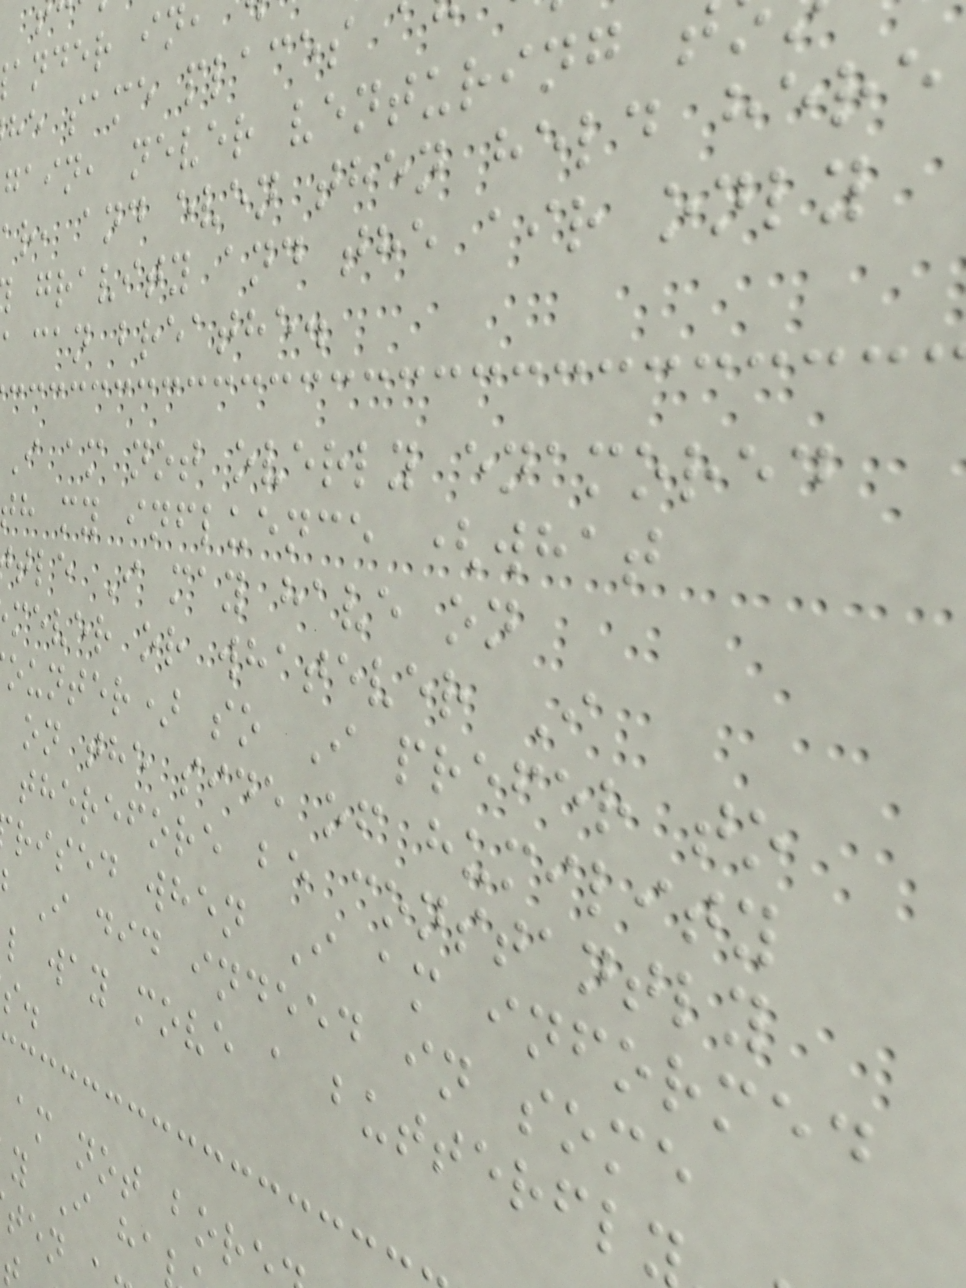ander in
he same places
gain, never venturing
r, and even then held here
gravity and the air only
can breathe.
I am not overly enamored
h my influence (what
tle I may have on
mever or whatever I
ounter) so I prefer to
on the side of humility
therefore be constantly
rised when I am informed
I did indeed in some
l way move a butterfl
am not bor
y I ha
